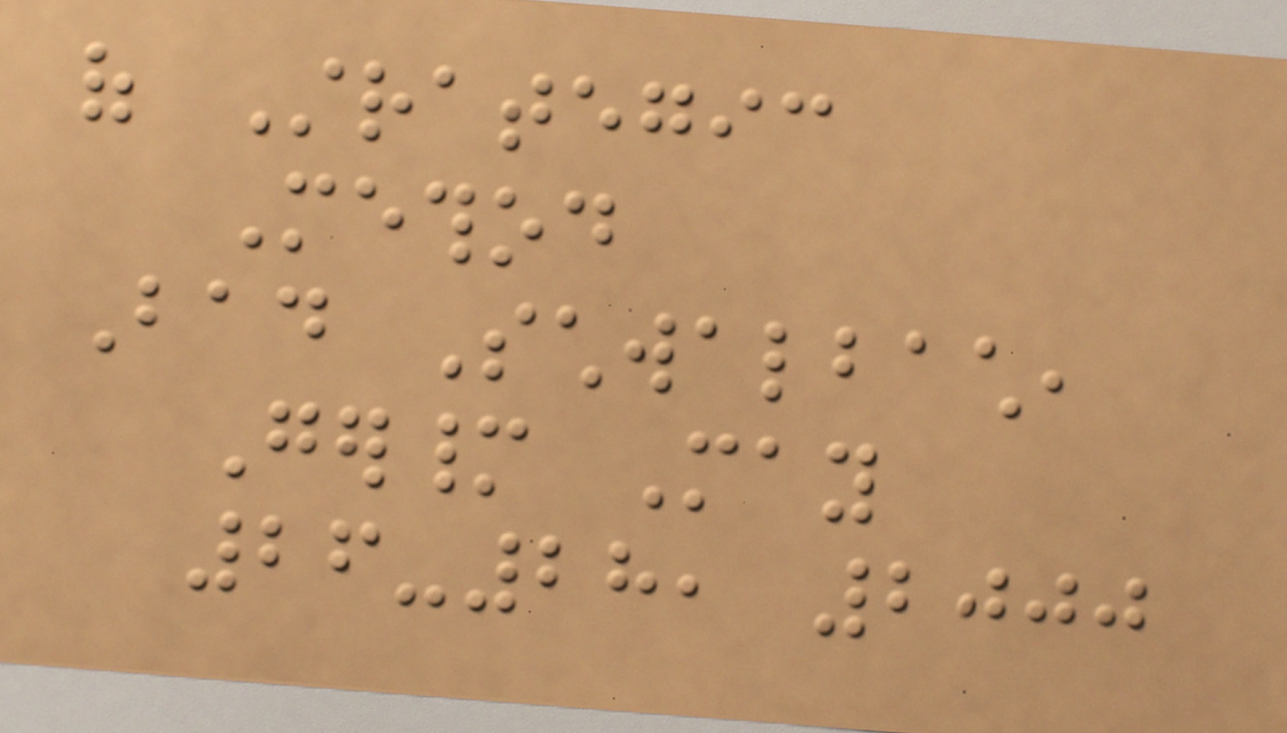of Strategic
Method
Bad Schwalbach,
Germany May
26-28, 2000
